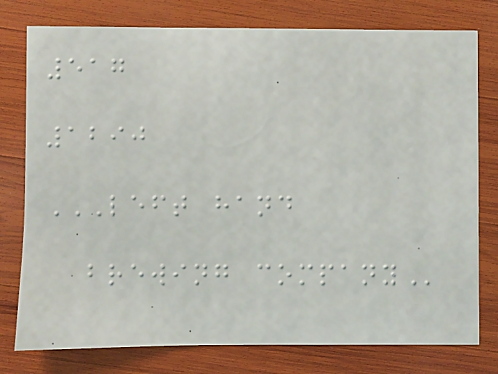517
1290
LEFT HAND
BREWING COMPANY
